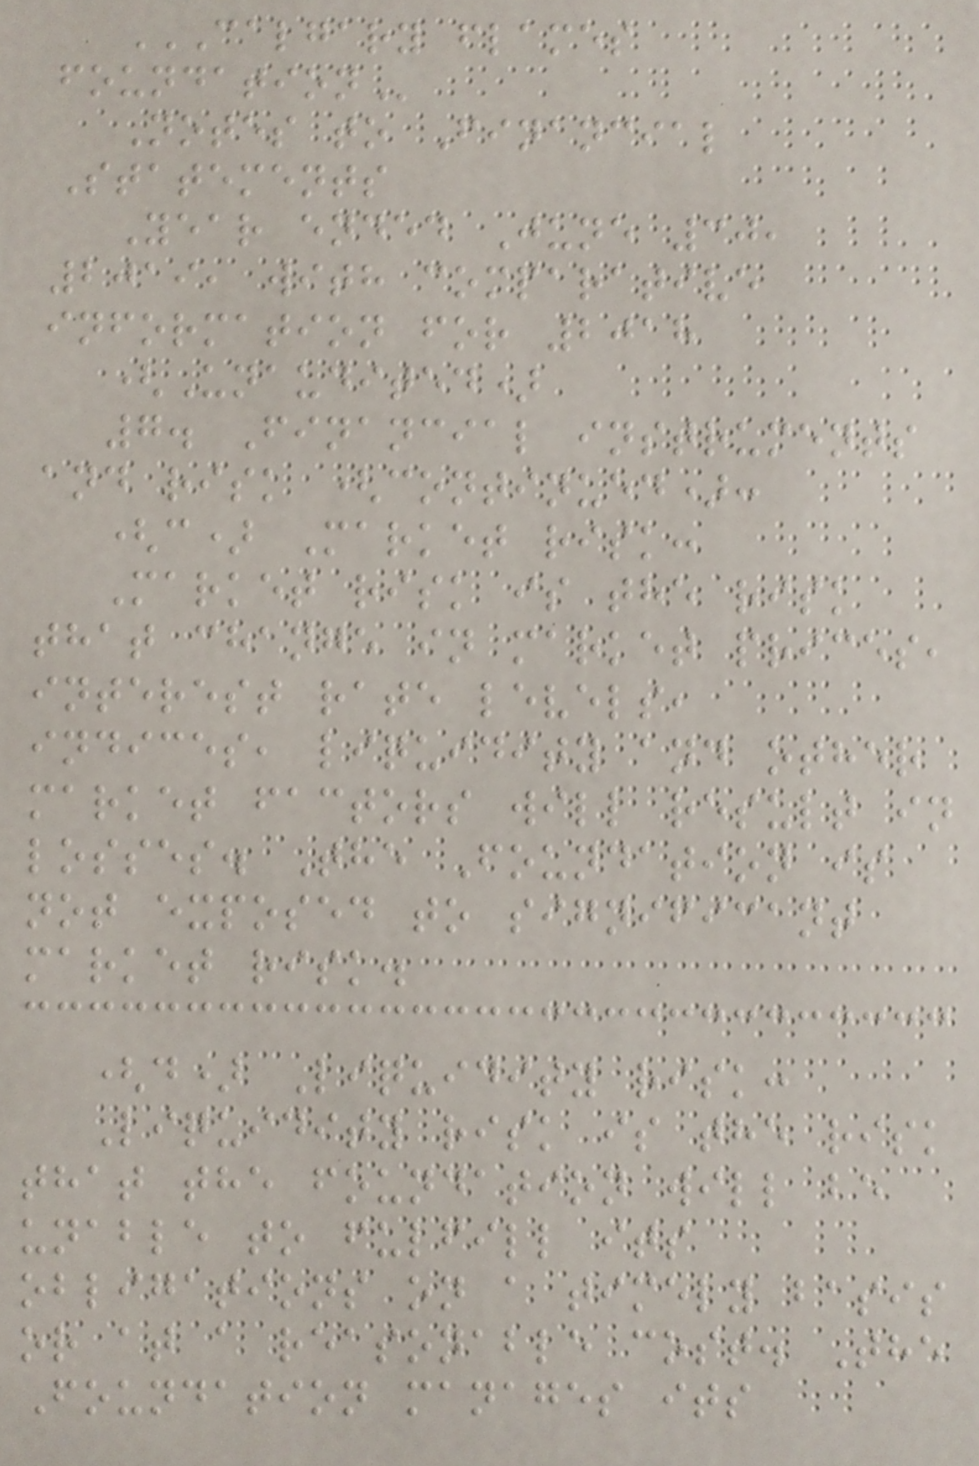CALGARY FLAMES
FOUNDATION
Notes to Financial
Statements
Year ended June 30,
2019, with comparative
information for 2018
(Unaudited)
7. Financial instruments
and risk (continued):
(c) Market risk:
Market risk is the risk
that change in market prices,
interest rate levels,
indices, liquidity and other
market factors will result in
losses. The Foundation is
not exposed to significant
market risk.
(d) Liquidity risk:
Liquidity risk is the risk
that the foundation will be
unable to fulfill its
obligations on a timely basis
or at a reasonable cost. The
Foundation manages its
